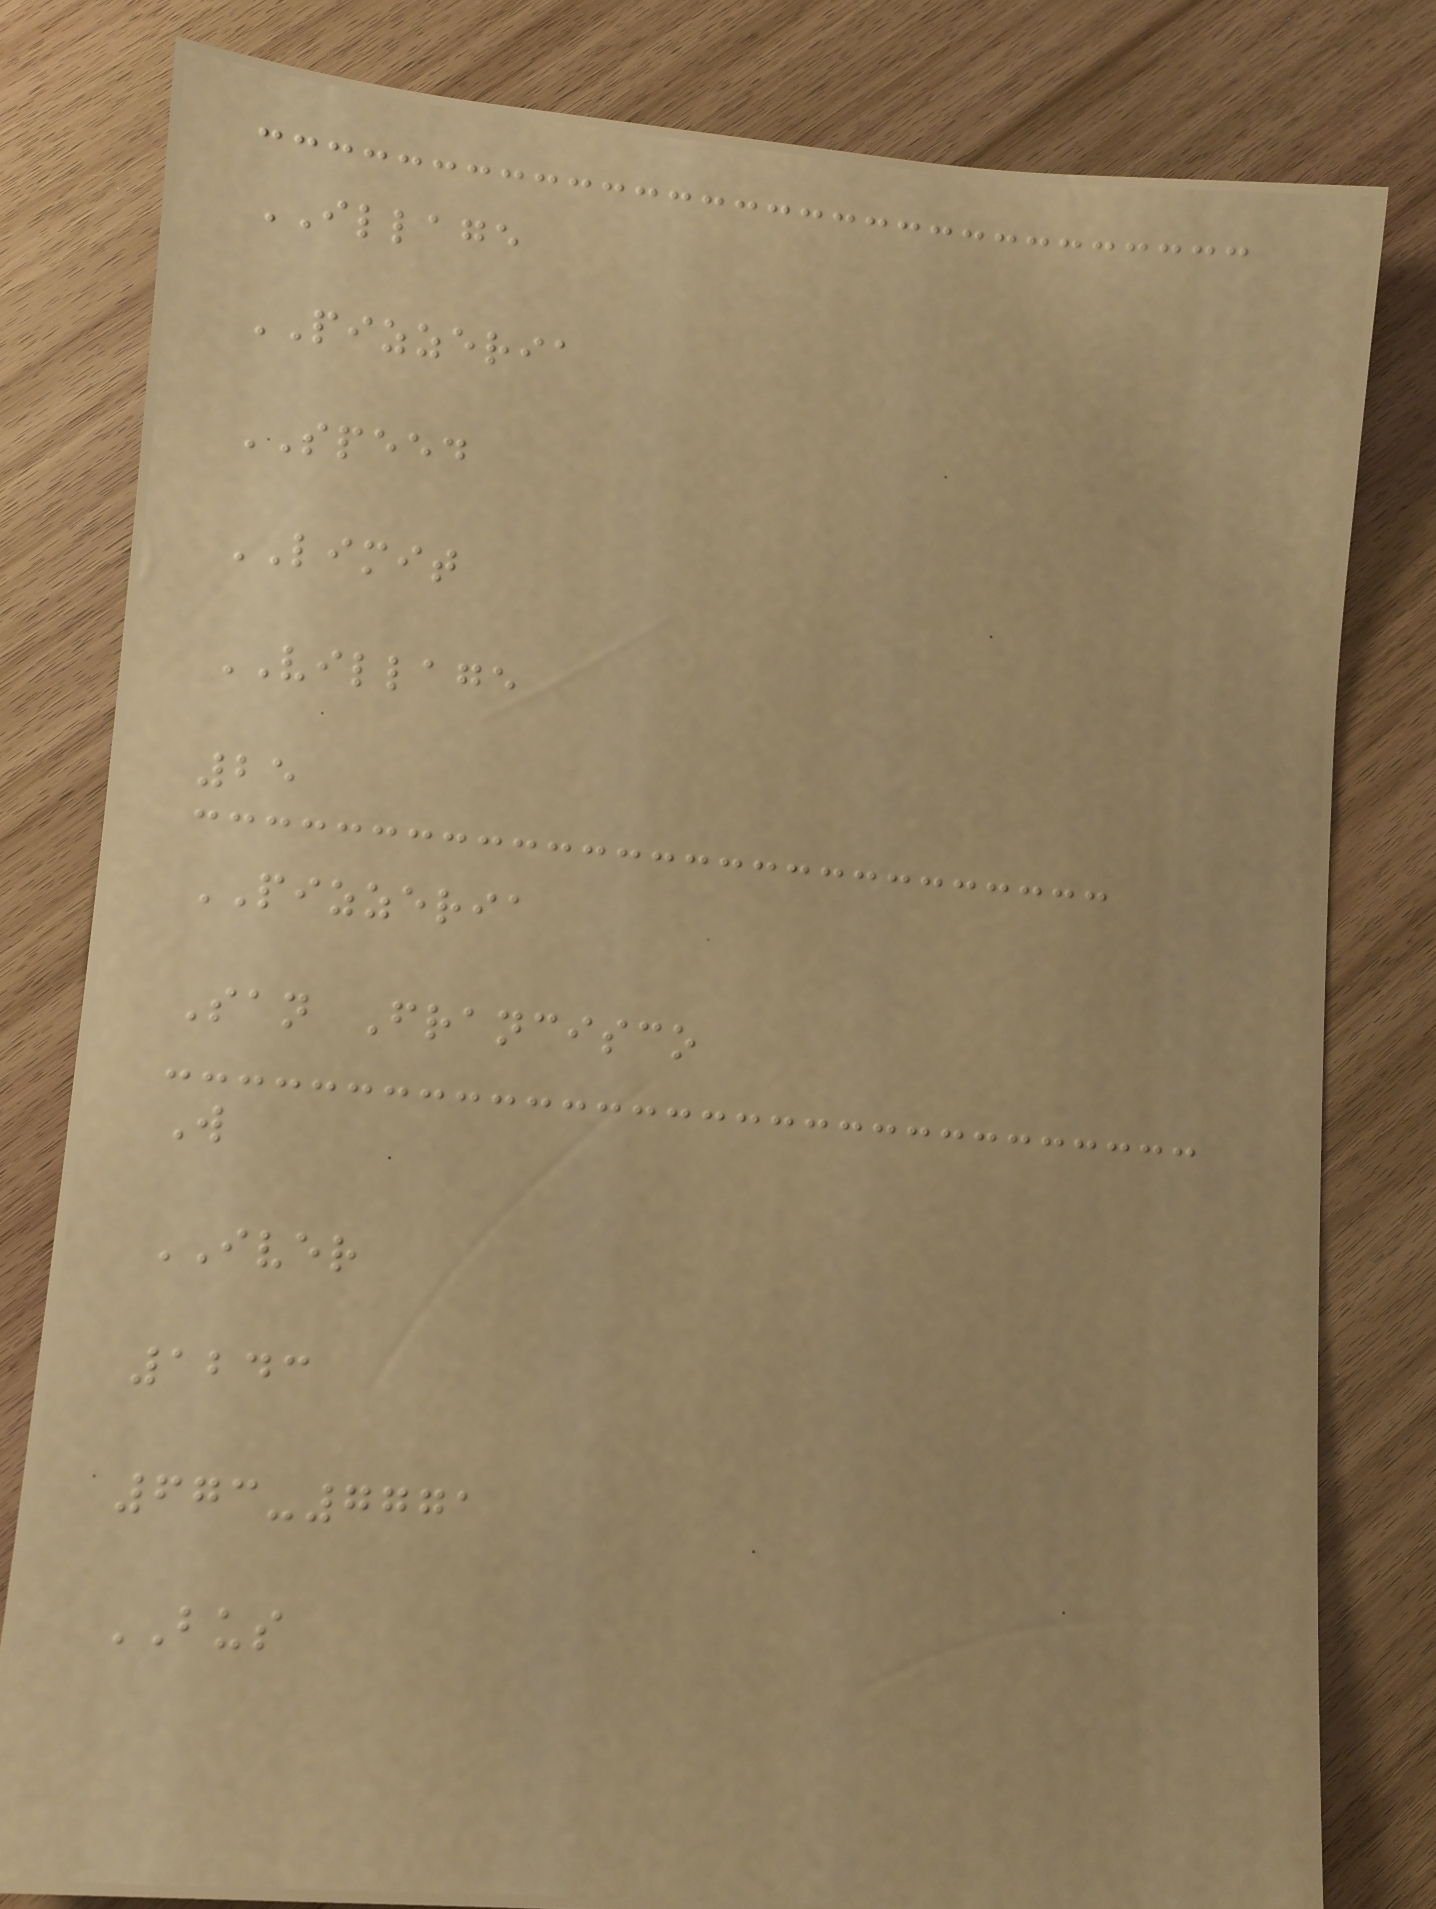ILLAGE
PIZZERIA
SPEED
LIMIT
VILLAGE
25
PIZZERIA
San Francisco
W
IVER
1243
673-7771
BUS
